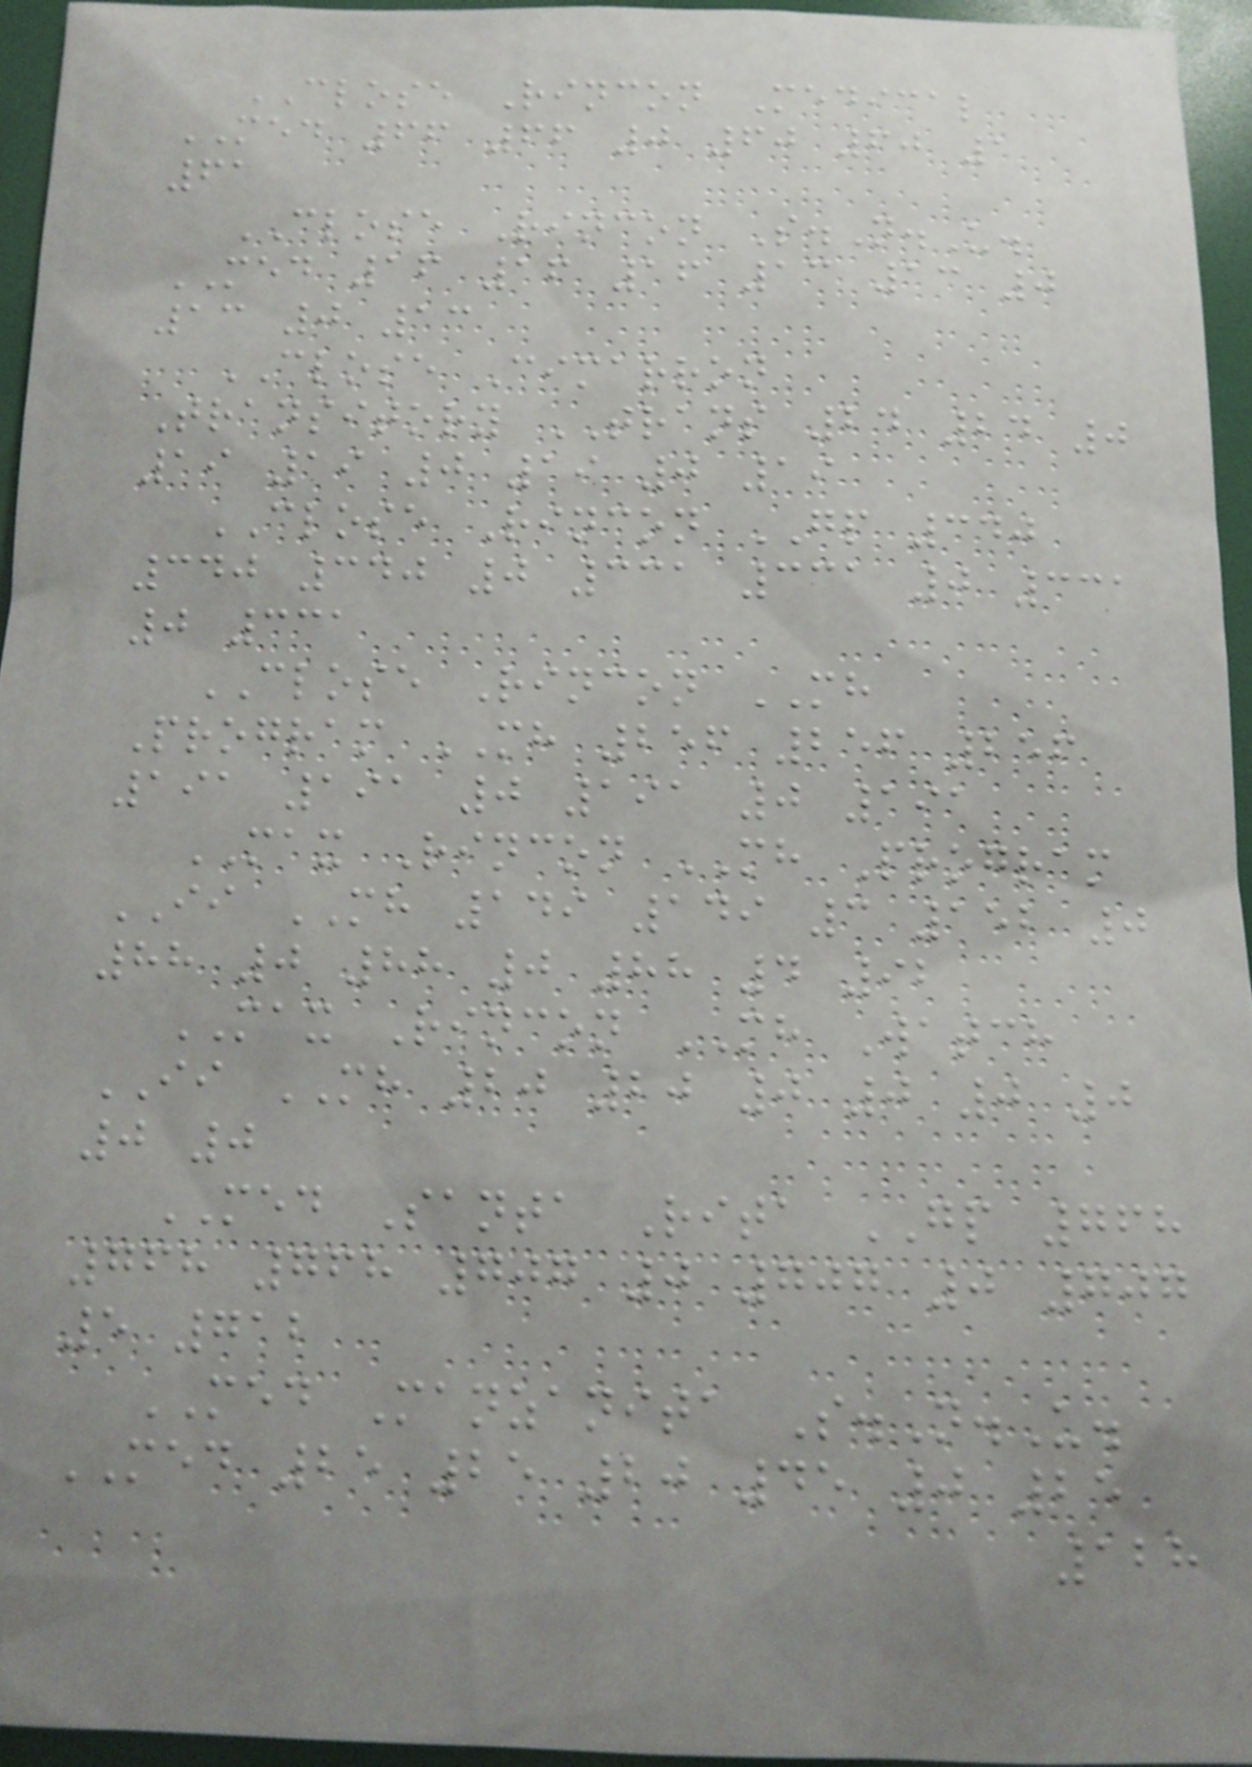CLOSE Rincon Medical
MED 66 66 0 60 60 1
61
CLOSE Rincon S.N.U.
MED 16 16 16 13 13 0
13 0 13
CLOSE Cimarron
Transitory TRANS 24 24 0
19 19 0 19 0 19
CLOSE Rincon GP 340
340 340 0 331 331 0 331
0 331
CLOSE Rincon MH
Program MH 256 256 256
191 191 0 191 0 191
MAX Rincon MH Program
II MH 149 149 3 152 0
88 0 88 0 88 4 92
MAX Rincon MH Watch
II MH 20 20 0 0 0 0
0 0
MED Santa Rita GP 768
768 768 707 0 707 0 707
5 712
MED Manzanita S.N.U.
MED 25 25 20 45 0 25
128
